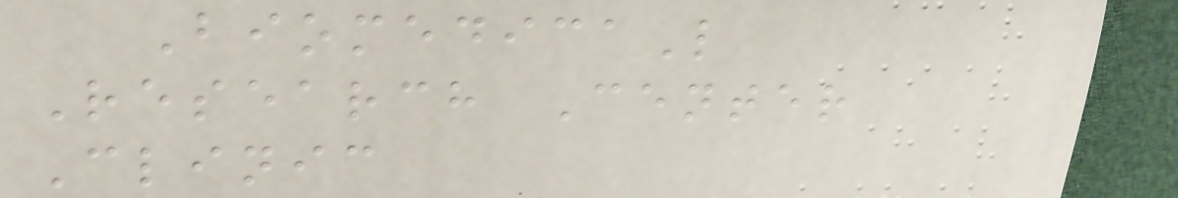BiomedicaL
Research Center
Clinic
